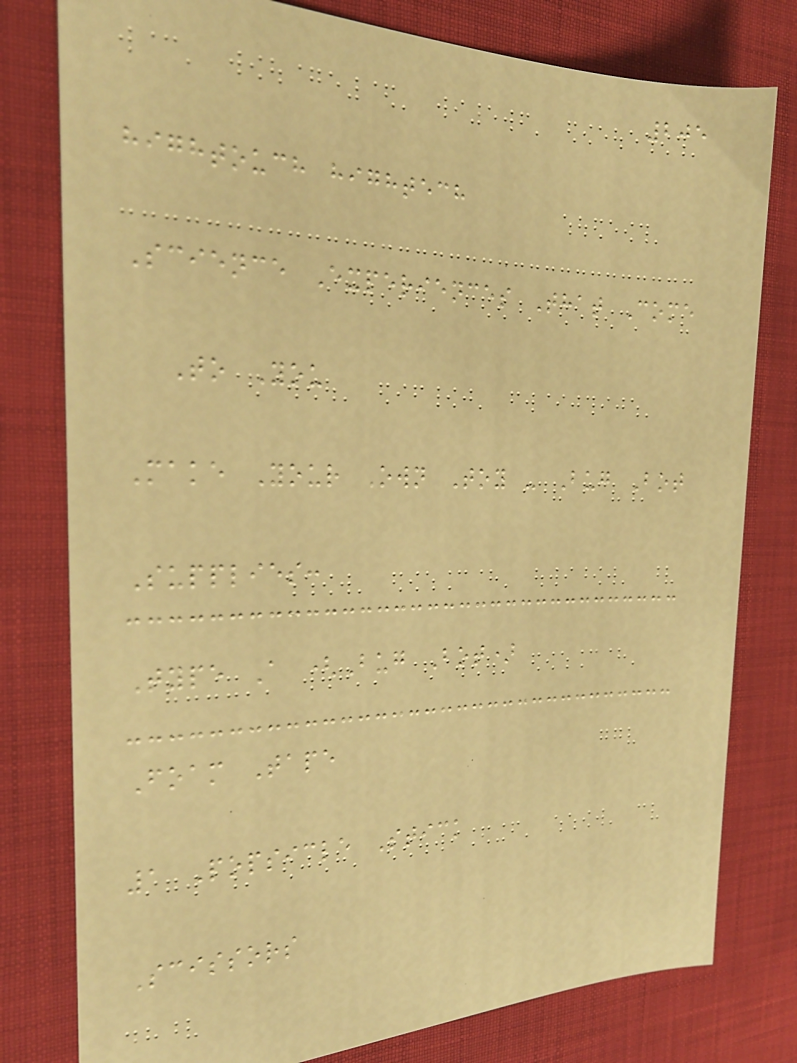205
hightouch hightech
Science Experiences That Come
To You
Make Your Own Toy - Bug Bot
Supplies:
Type A (Bug Bot)
Foam Tape
1 Popsicle Stick
Scissors
